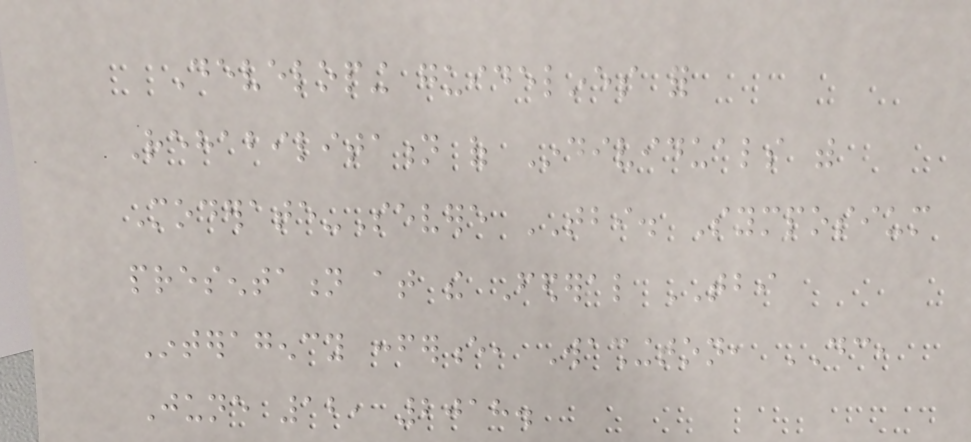Developing guidelines for
Rehabilitation of Individuals with
Moderate-Severe TBI. Symposium
presentation at the Federal TBI
Interagency conference, Washington, DC,
June 12, 2018.
